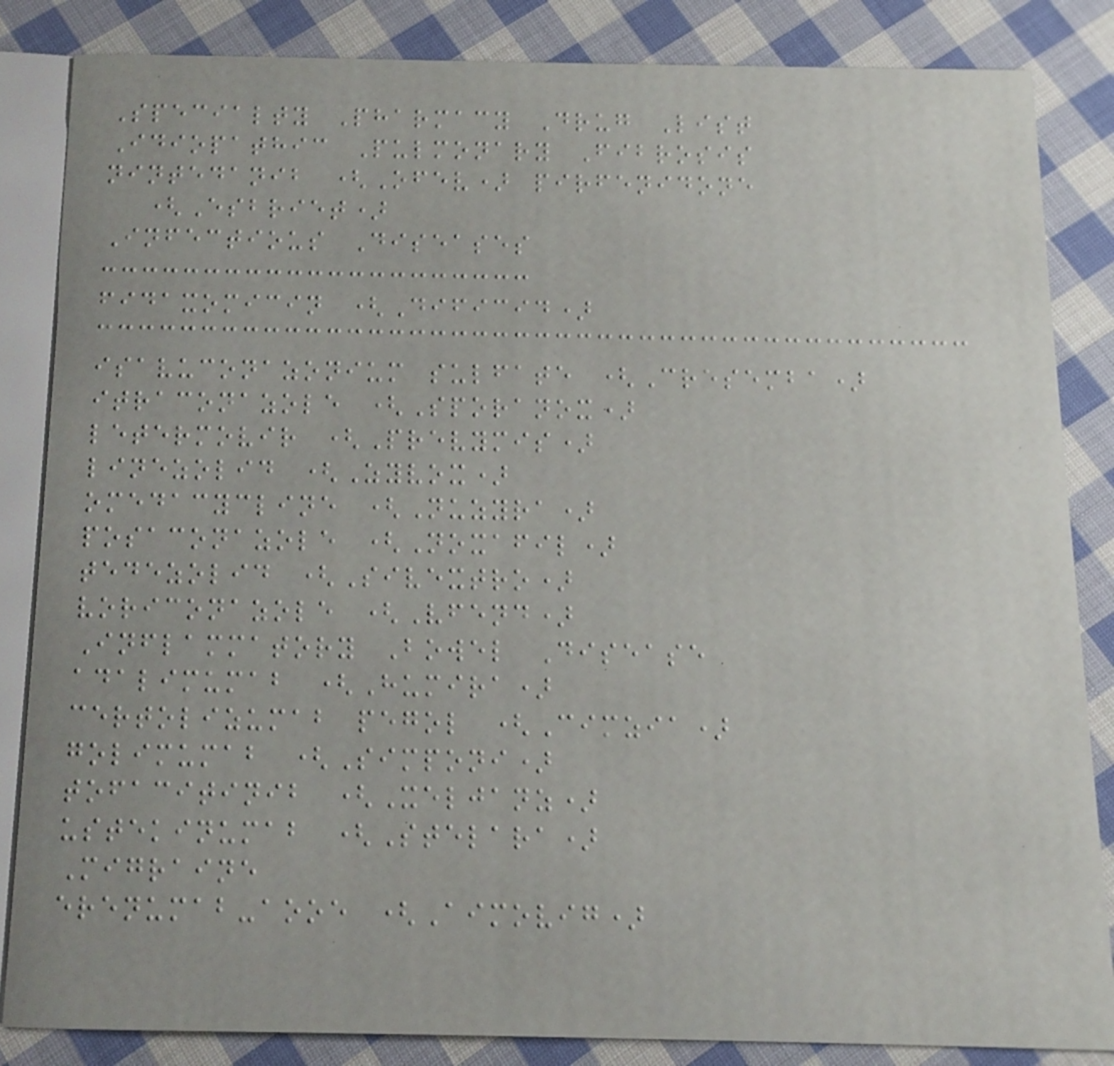Specialty Pharmacy Drug List
Idiopathic Pulmonary Fibrosis
nintedanib (Ofev) pirfenidone
(Esbriet)
Infectious Diseases
fidaxomicin (Dificid)
isavuconazonium sulfate (Cresemba)
itraconazole (Sporanox)
letermovir (Prevymis)
linezolid (Zyvox)
omedacycline (Nuzyra)
posaconazole (Noxafil)
tedezolid (Sivextro)
voriconazole (Vfend)
Inflammatory Bowel Disease
adalimumab (Humira)
certolizumab pegol (Cimzia)
golimumab (Simponi)
tofacitinib (Xeljanz)
ustekinumab (Stelara)
Migraine
erenumab-aooe (Aimovig)
